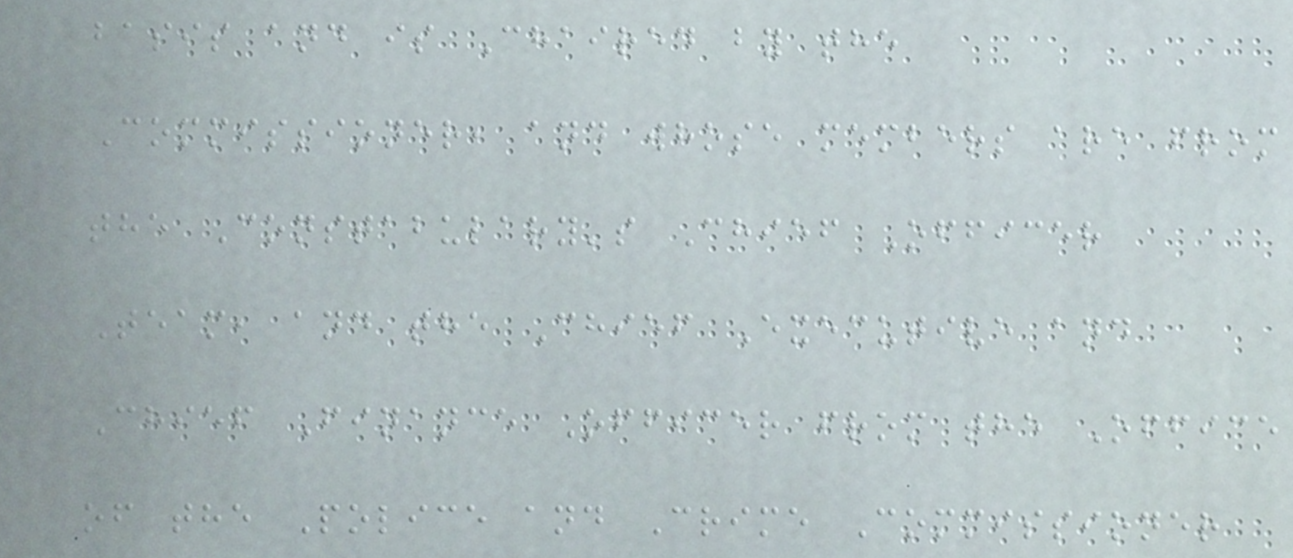basis and is Chaired by the
Commissioner, and whose members are from
the Constabulary's Chief Officer
Team, and the Chief Executive and
Chief Finance Officer from the Office
of the Police and Crime Commissioner
